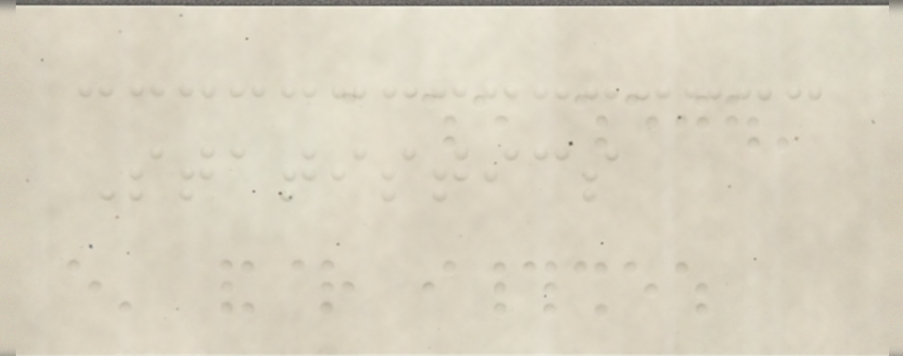Statistics
